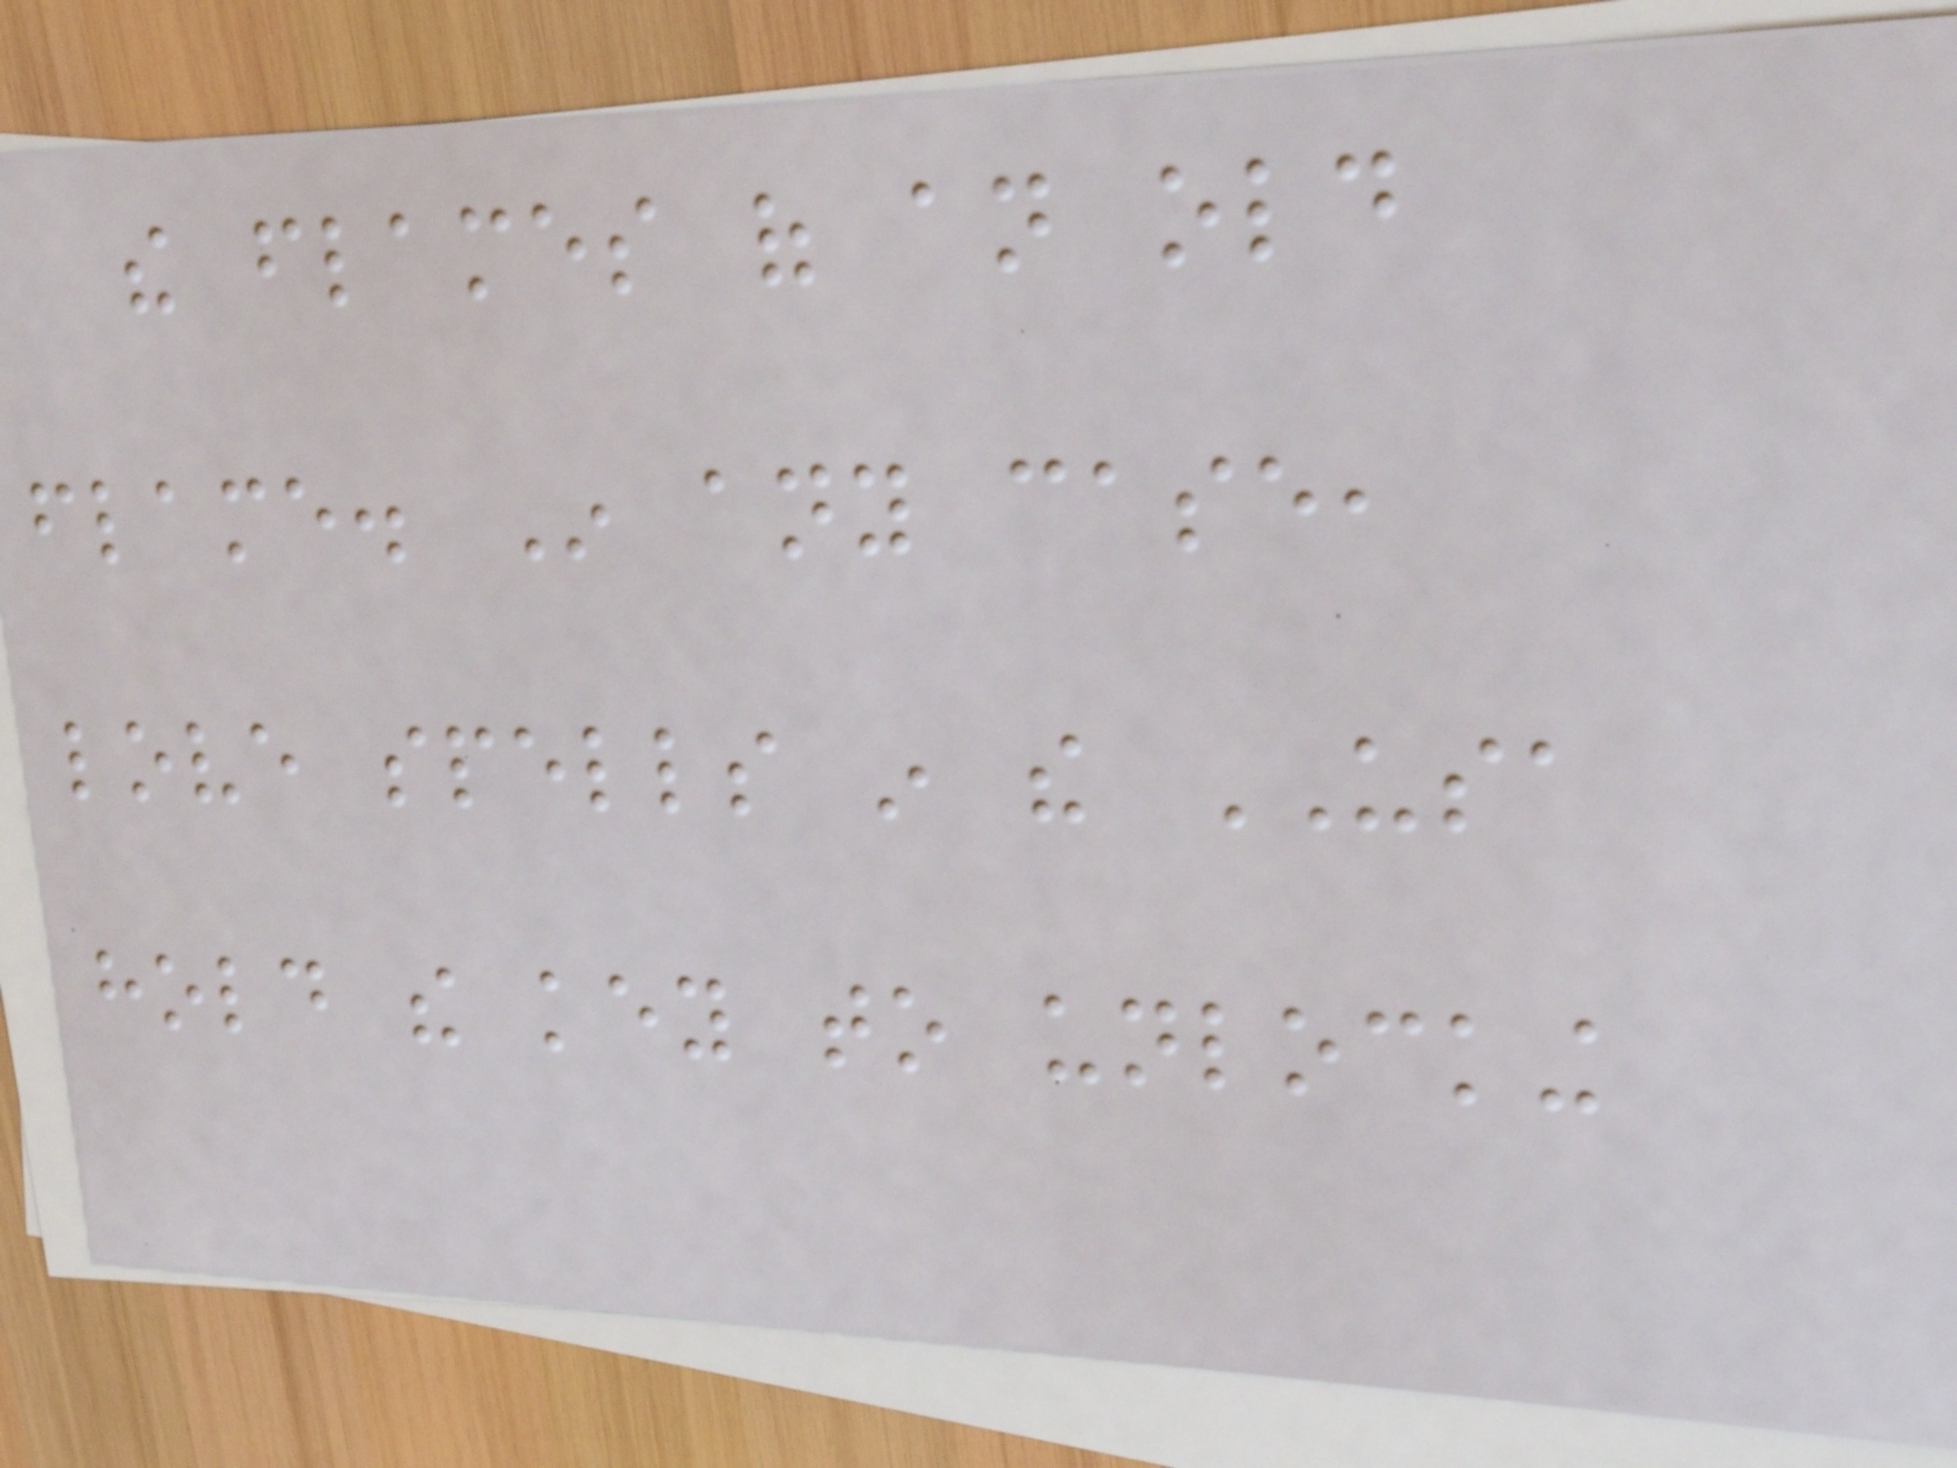the flames of an old
flame. In any case,
love spells in the USA
hold the key to unlocking
